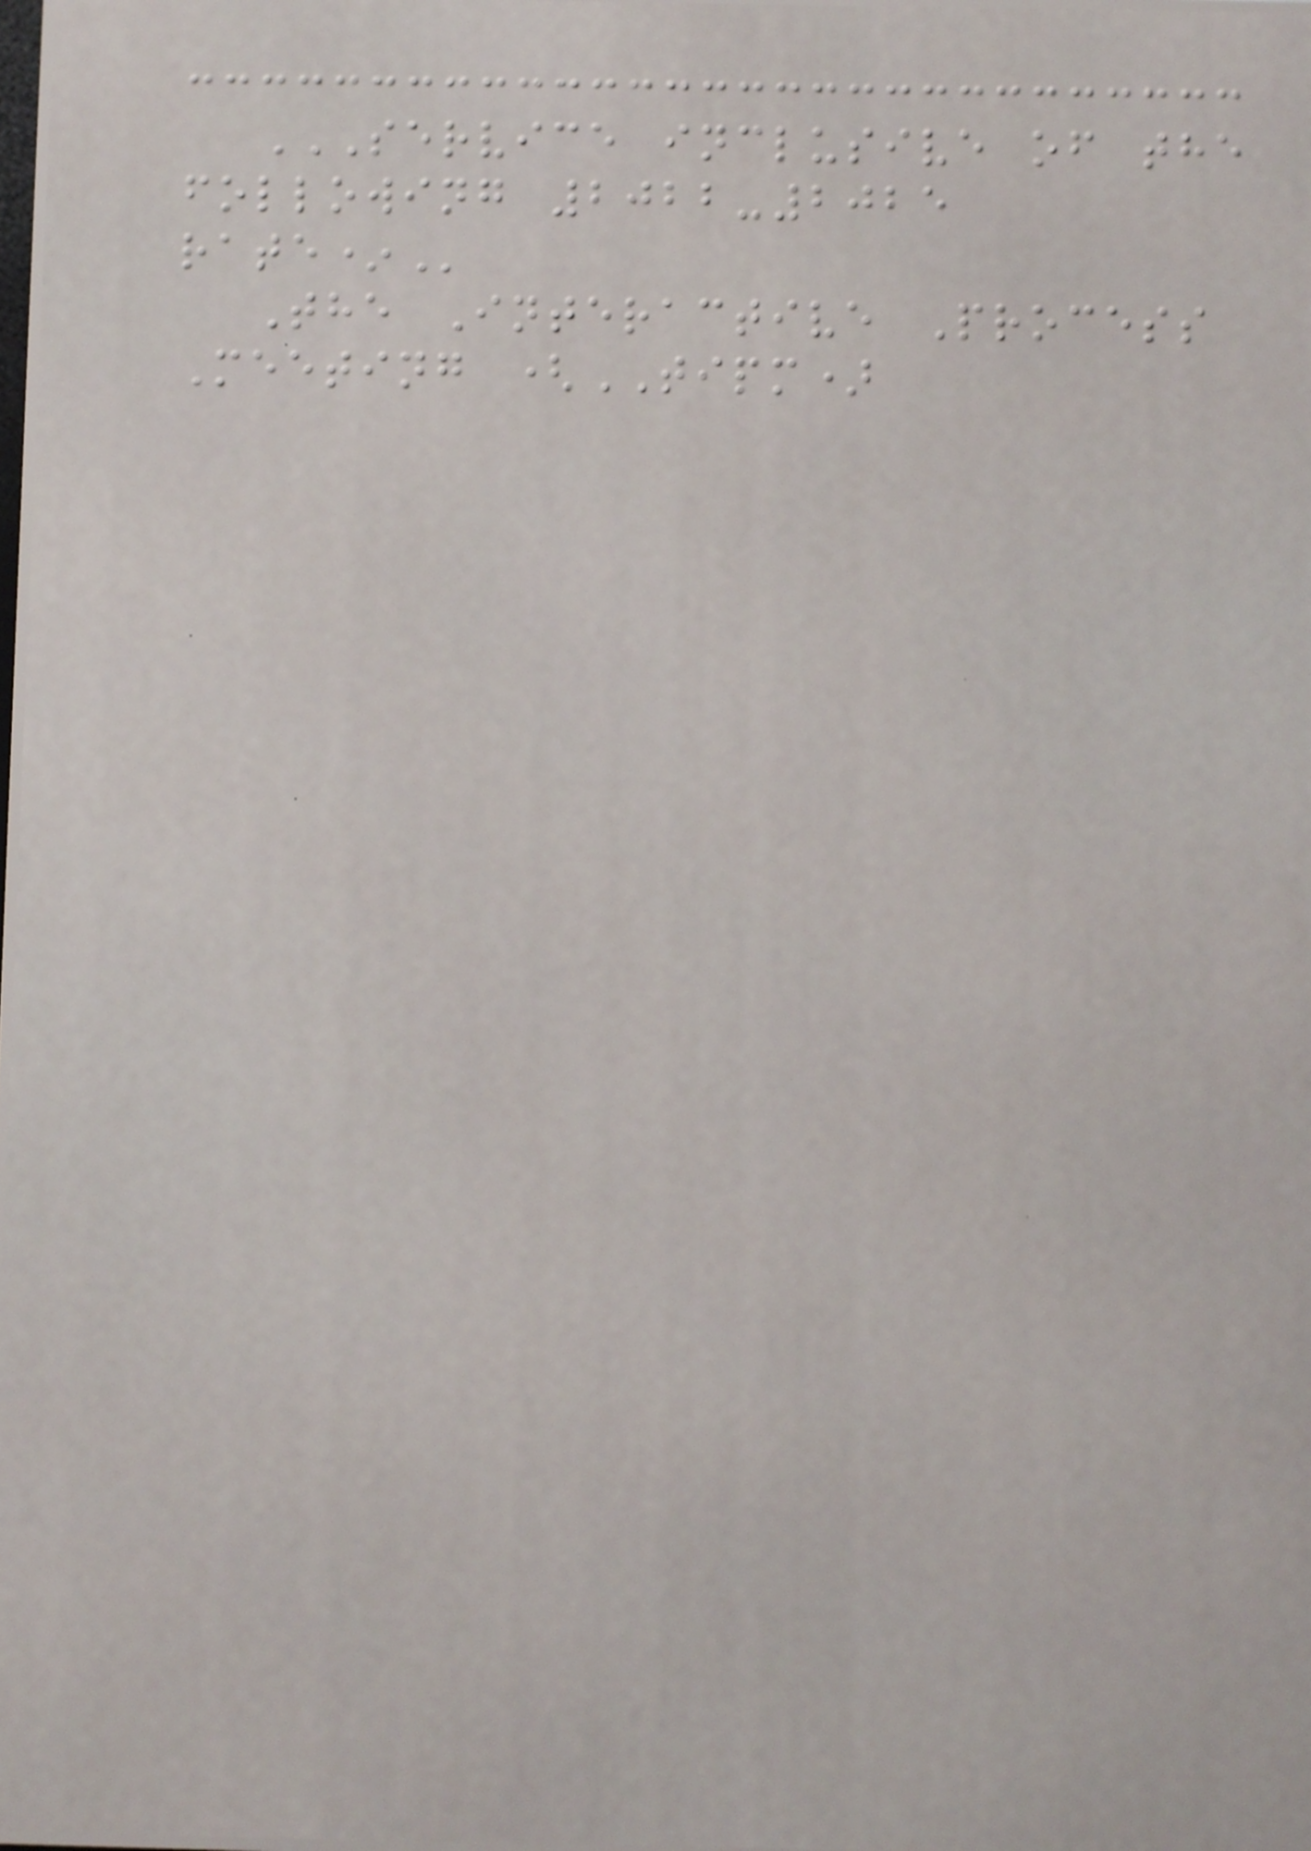SERVICE INCLUSIVE OF THE
FOLLOWING 2022-2025
RATE*
The Interactive Process
Meeting (TIPM)
